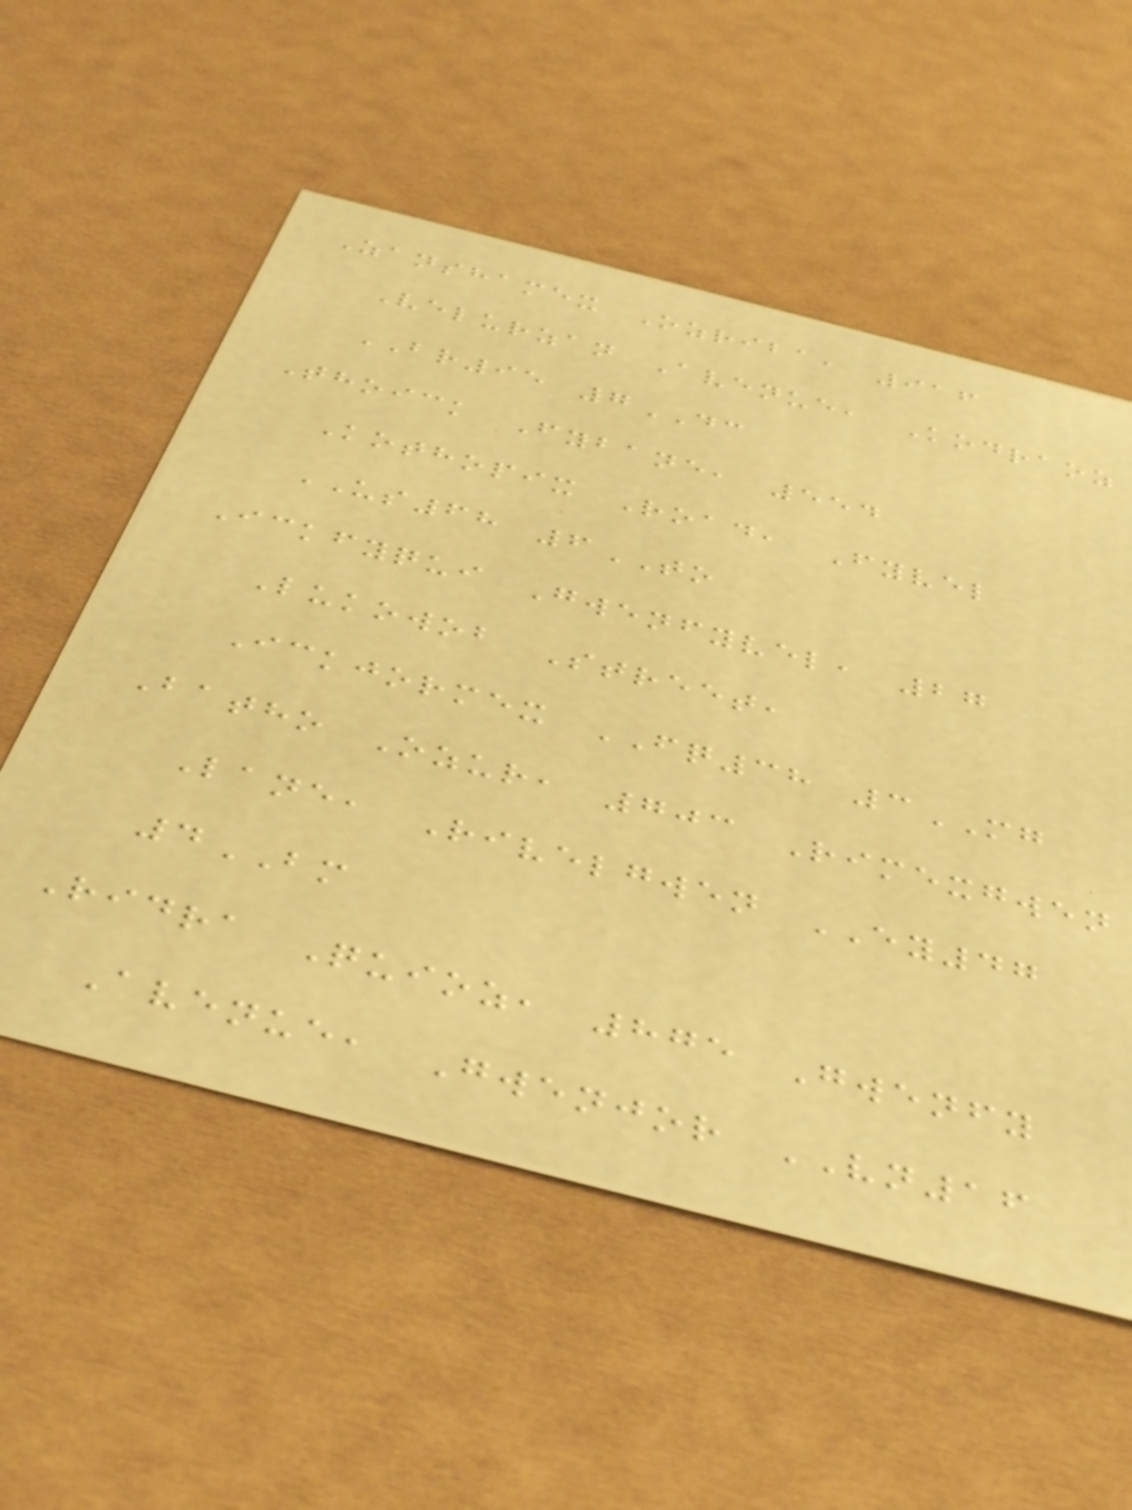Zanshamex Ozriba, 916
Velurzan Avenue, Kodraoz
BR95 7DC
Thoick Fybane, 554
Kothopix Road, Fyvel
US68 6TO
Ickfyqui Gwenfyvel, 27
Lukowob Street,
Ickjormex FQ38 3MG
Batho Ozur, 703 Rimexgwen
Lane, Rivelgwen EY47
4BM
Ridra Quioz, 875 Gwenfy
Avenue, Gwenjor VN16
